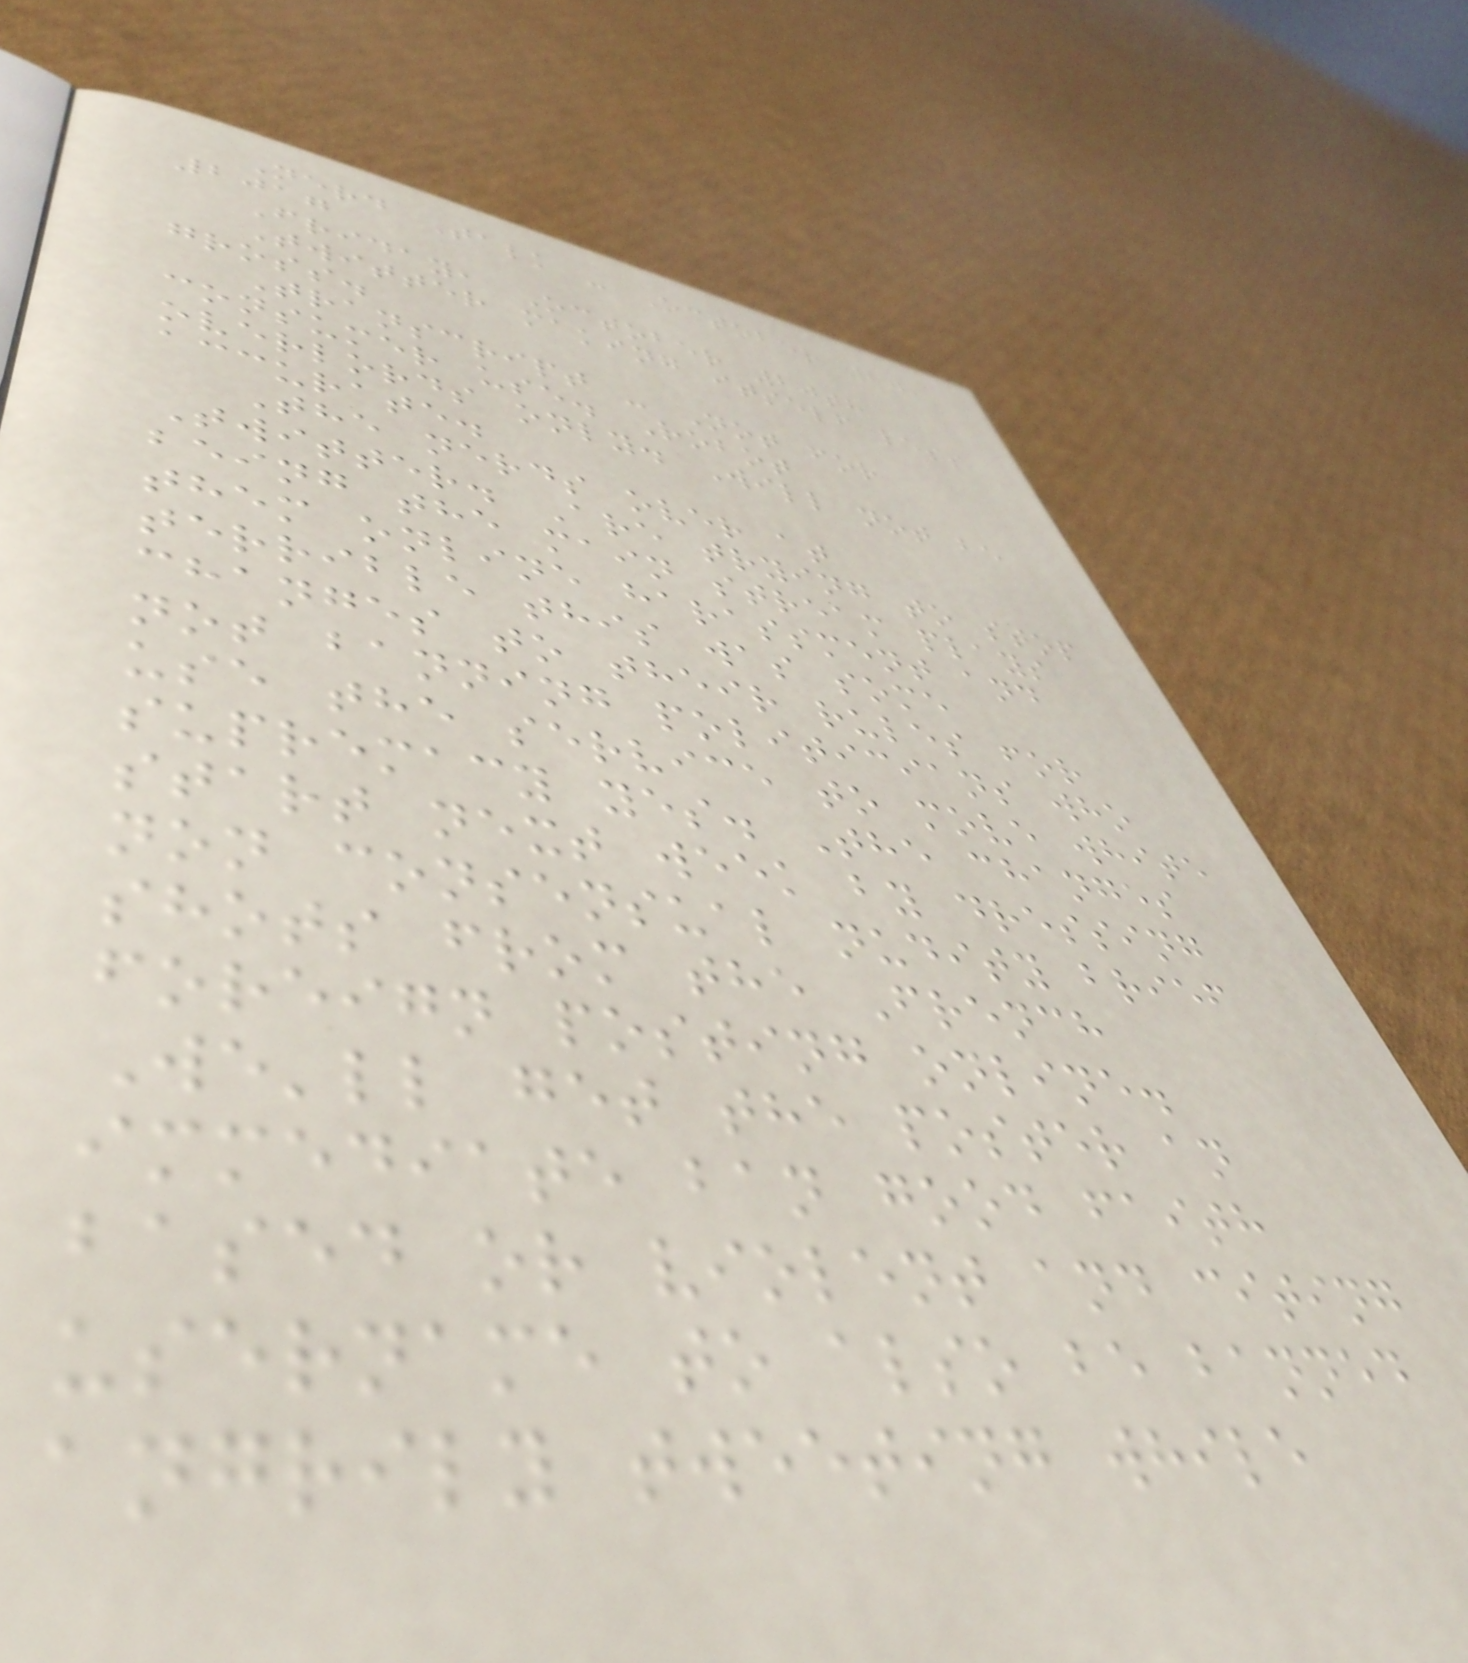Nerd Talk - October 20,
2017
Friday, October 20th
Twitter making itself less
gross.
Transcript - Not for
consumer use. Robot
overlords only. Will not be
accurate.
The nerds over at
Twitter. Are trying to stop
being the main stream plays
them online harassment and
terrible this was some
changes to their rules for
not banning politicians who
use the service to move white
supremacy yes. The changes
start next week by dressing
non consensual nudity brief
shots from the French
foreign posting online.
We'll get the poster an
immediate ban good faith
based or violent and citing
username to also be banned
angrily tweeting while
